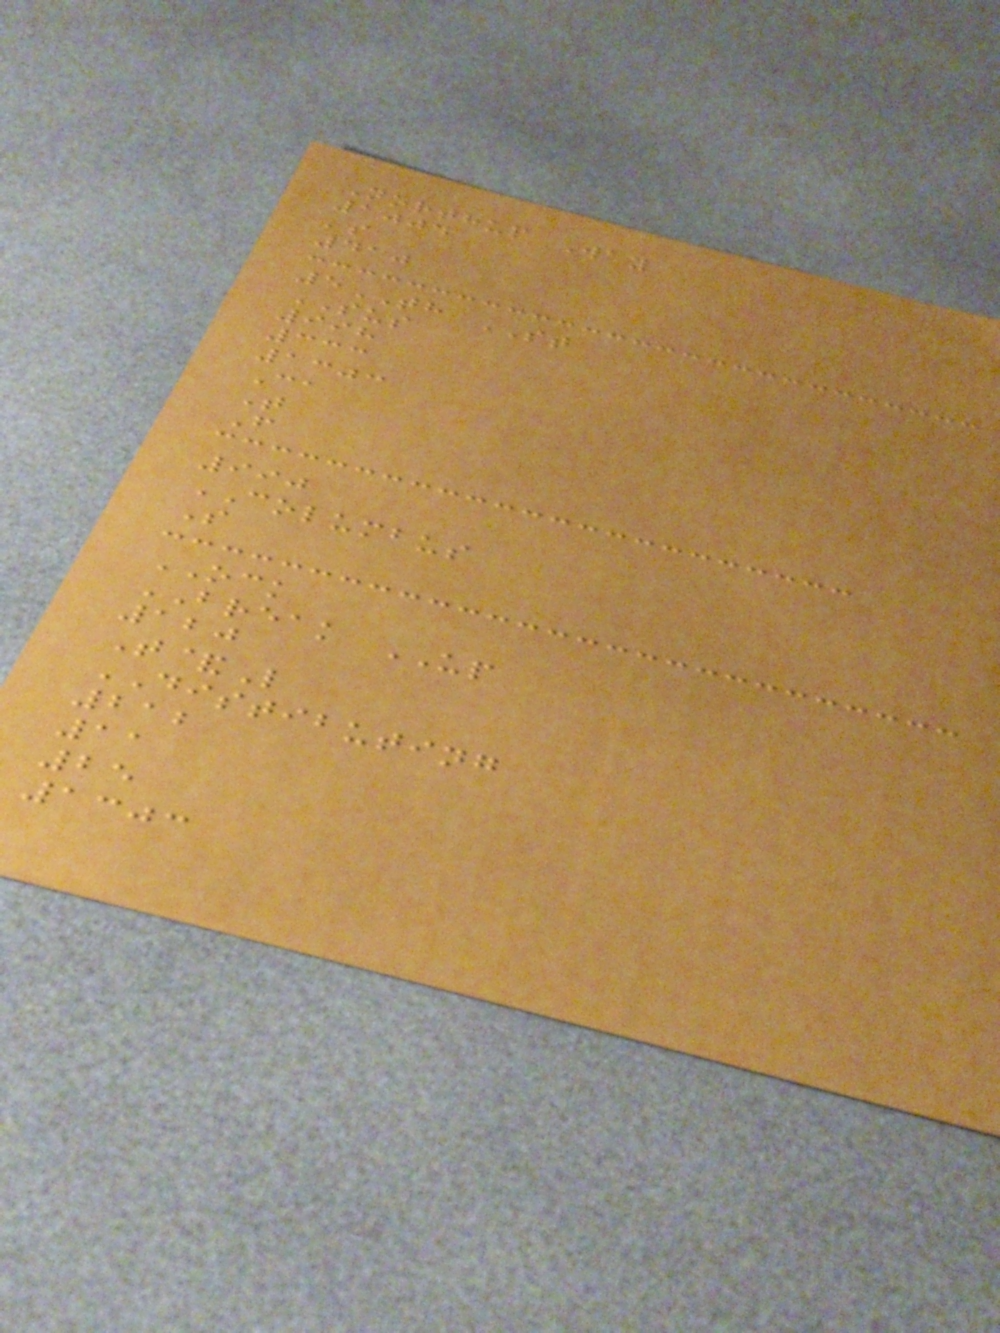Northup Way
1004
's
410
5TH ST
SUS
998
333
1303
Ca
T
F
990
COLUMBUS
S
OCK
BREAK UP
120
T&L
DISTIBUTING
212
11
25
1303
